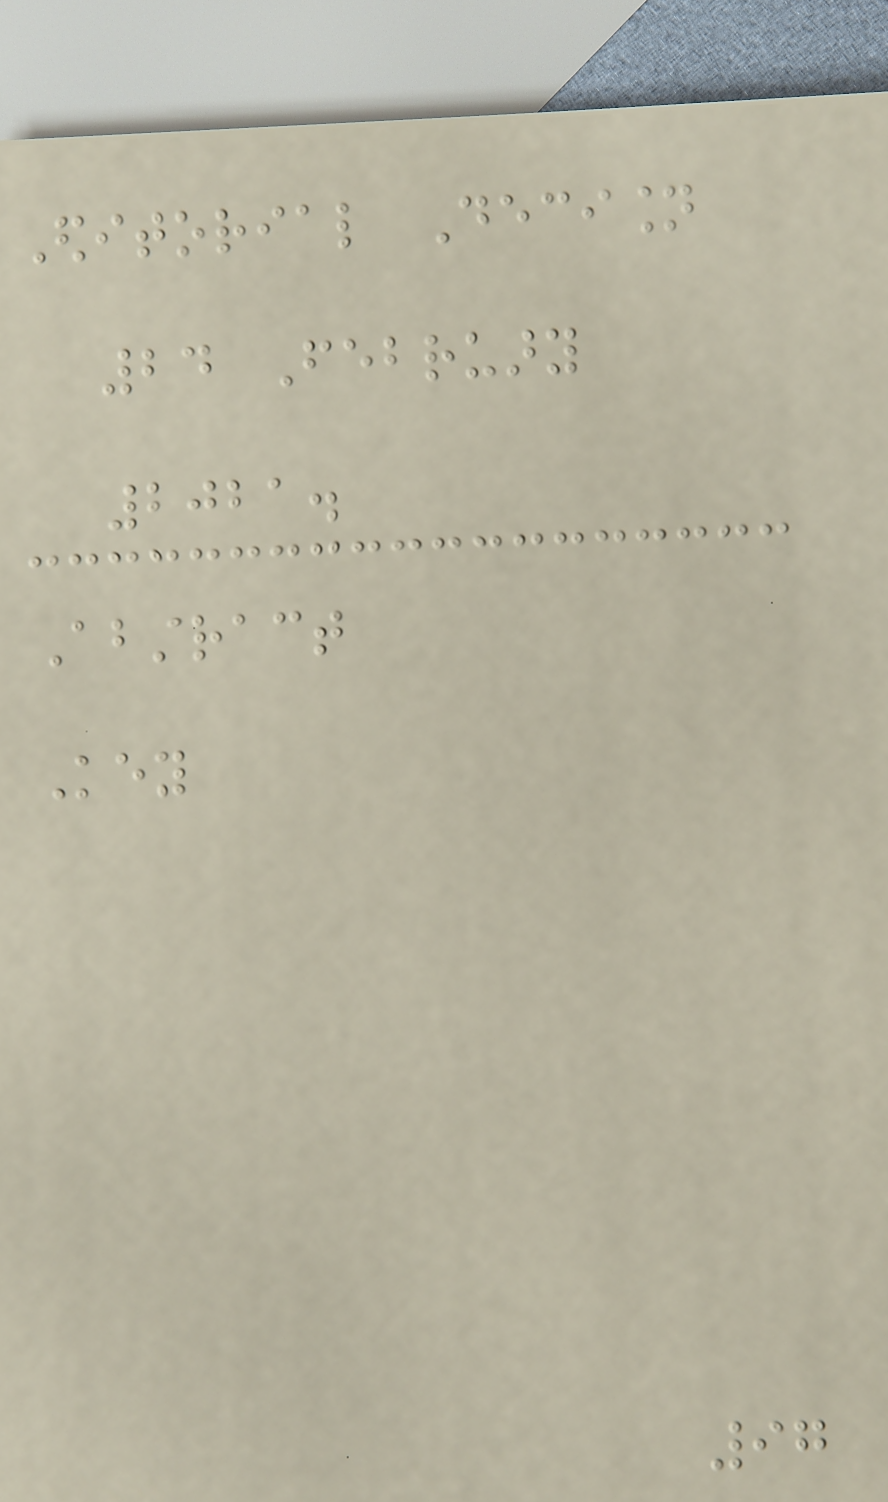Editorial Decision
24 February
2021.
Abstract
Key
97
